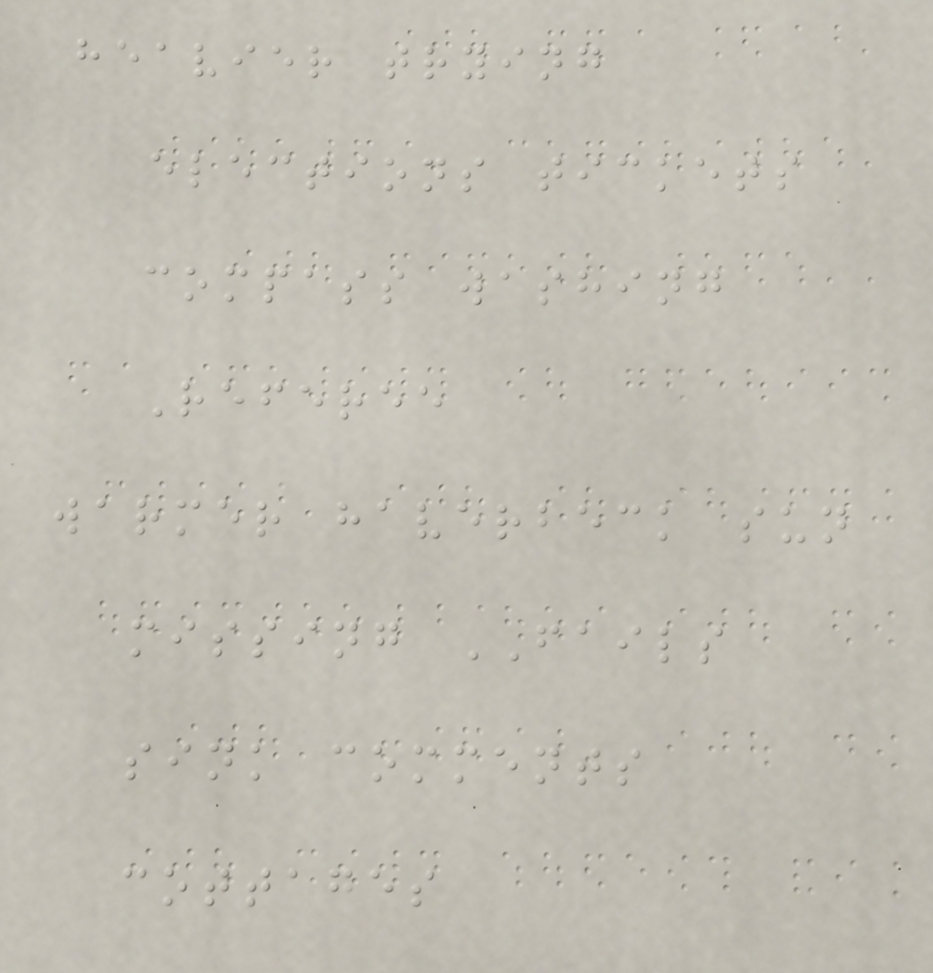heavier trying
elections tickets
compass washing
Referee
warmer haverbeck sun
missing FAILS
sink comments
cottages
